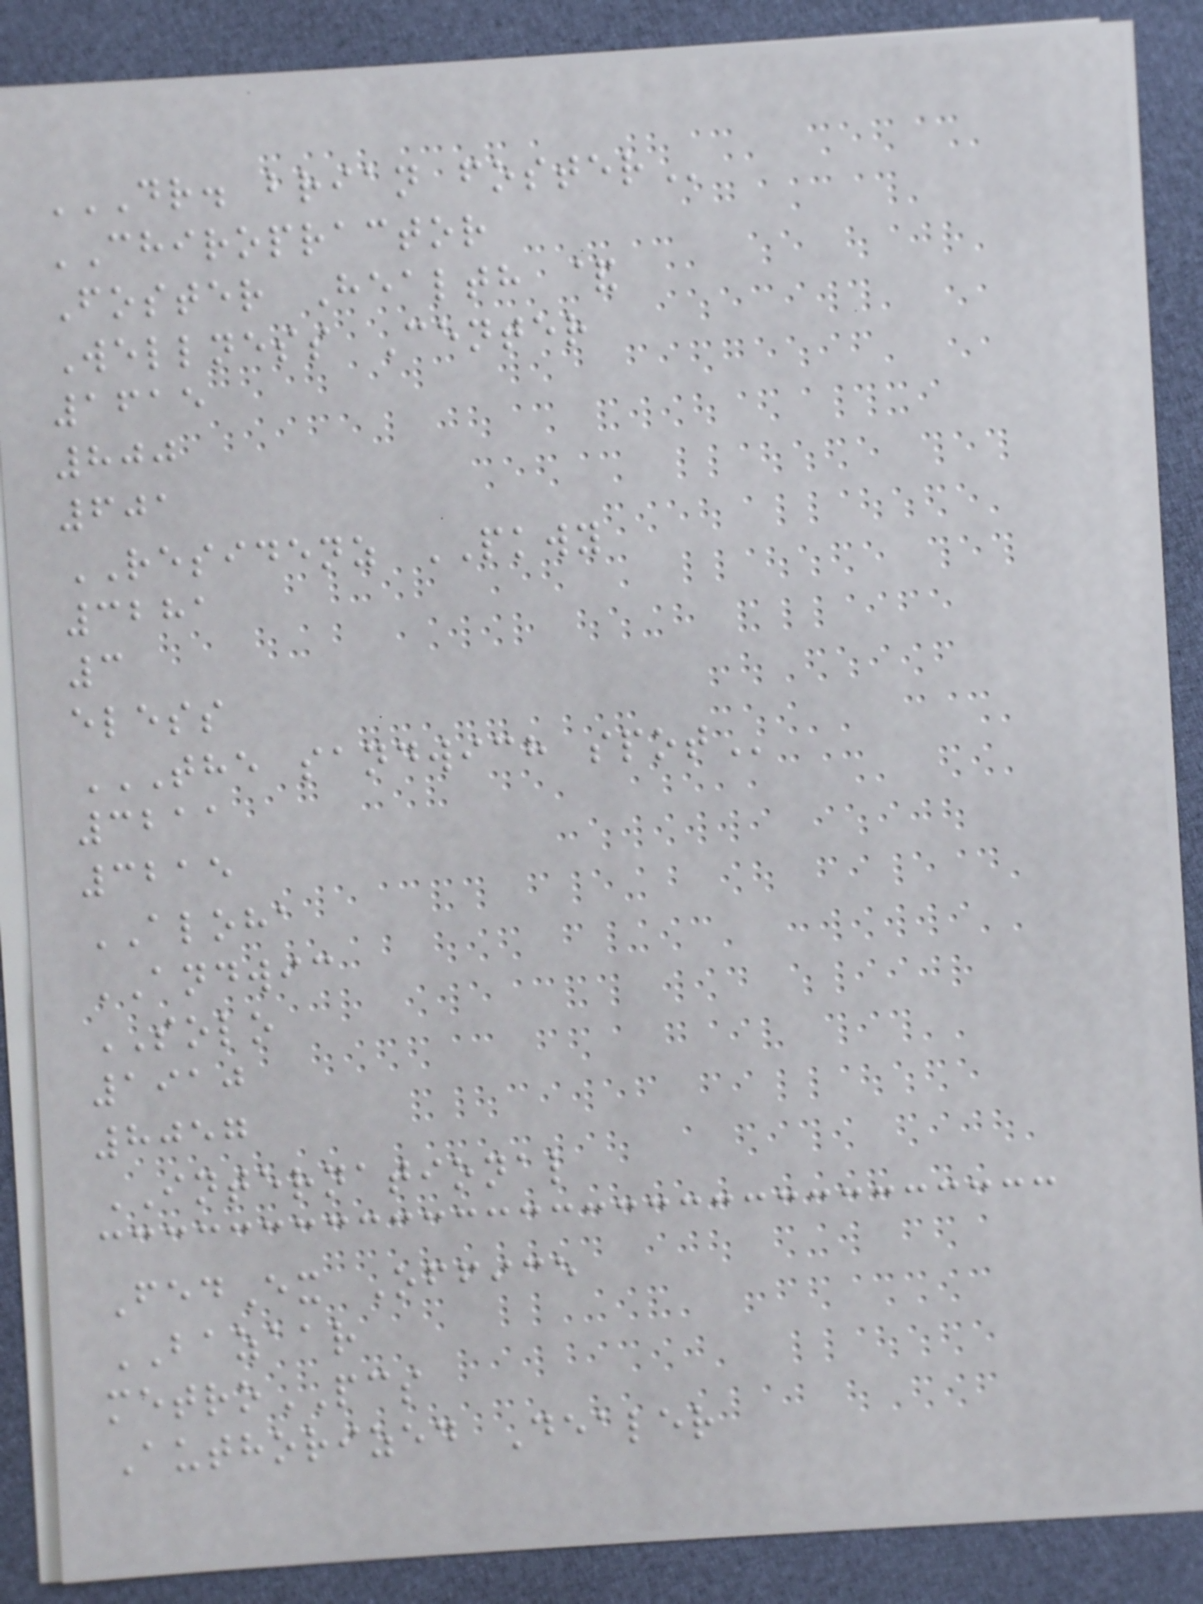DR. BRIAN FOSTER
CHIROPRACTOR
Foster Health &
Wellness Center
1615
800
601
RESIDENZ PKWY
3281
3
eless
THE SANDWICH SPOT
3211
3215
ALOHA
ANDWIC
SOLO
1910
8057
INTERNATIONAL
FedEx Office
BAZAAR
metroPCS
Authorized Dealer
